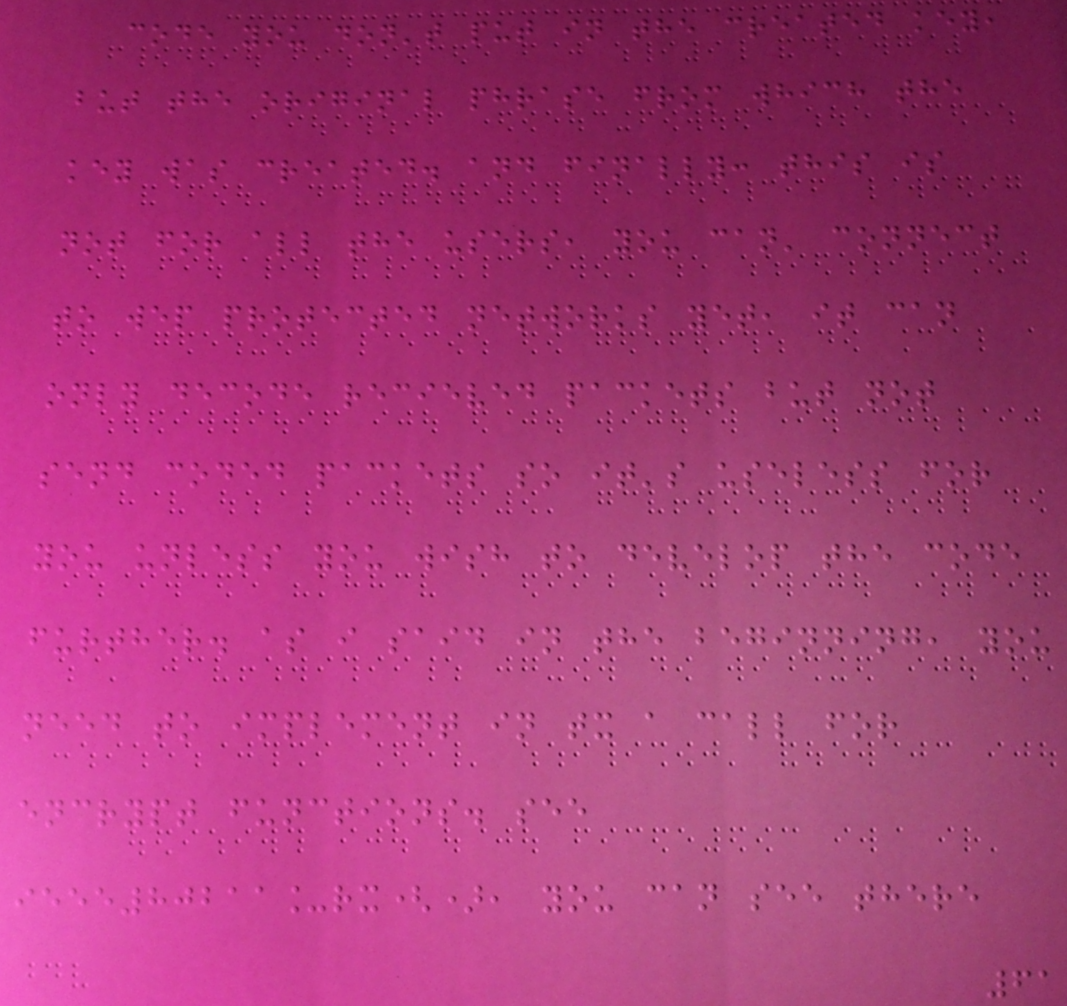code you don't put in the created key,
but the original phrase from which the
key was created. and finally: this is
not for all the users, you can' connect
to wep protected networks yet, it can
only decode recieved packets but not
send coded packets so it's useless for
you unless you wish to develop the code
further. as i said in the beginning, you
need to implement in tx a call for
encrypt functions. see
ieee80211_rx(), you can see there
61
